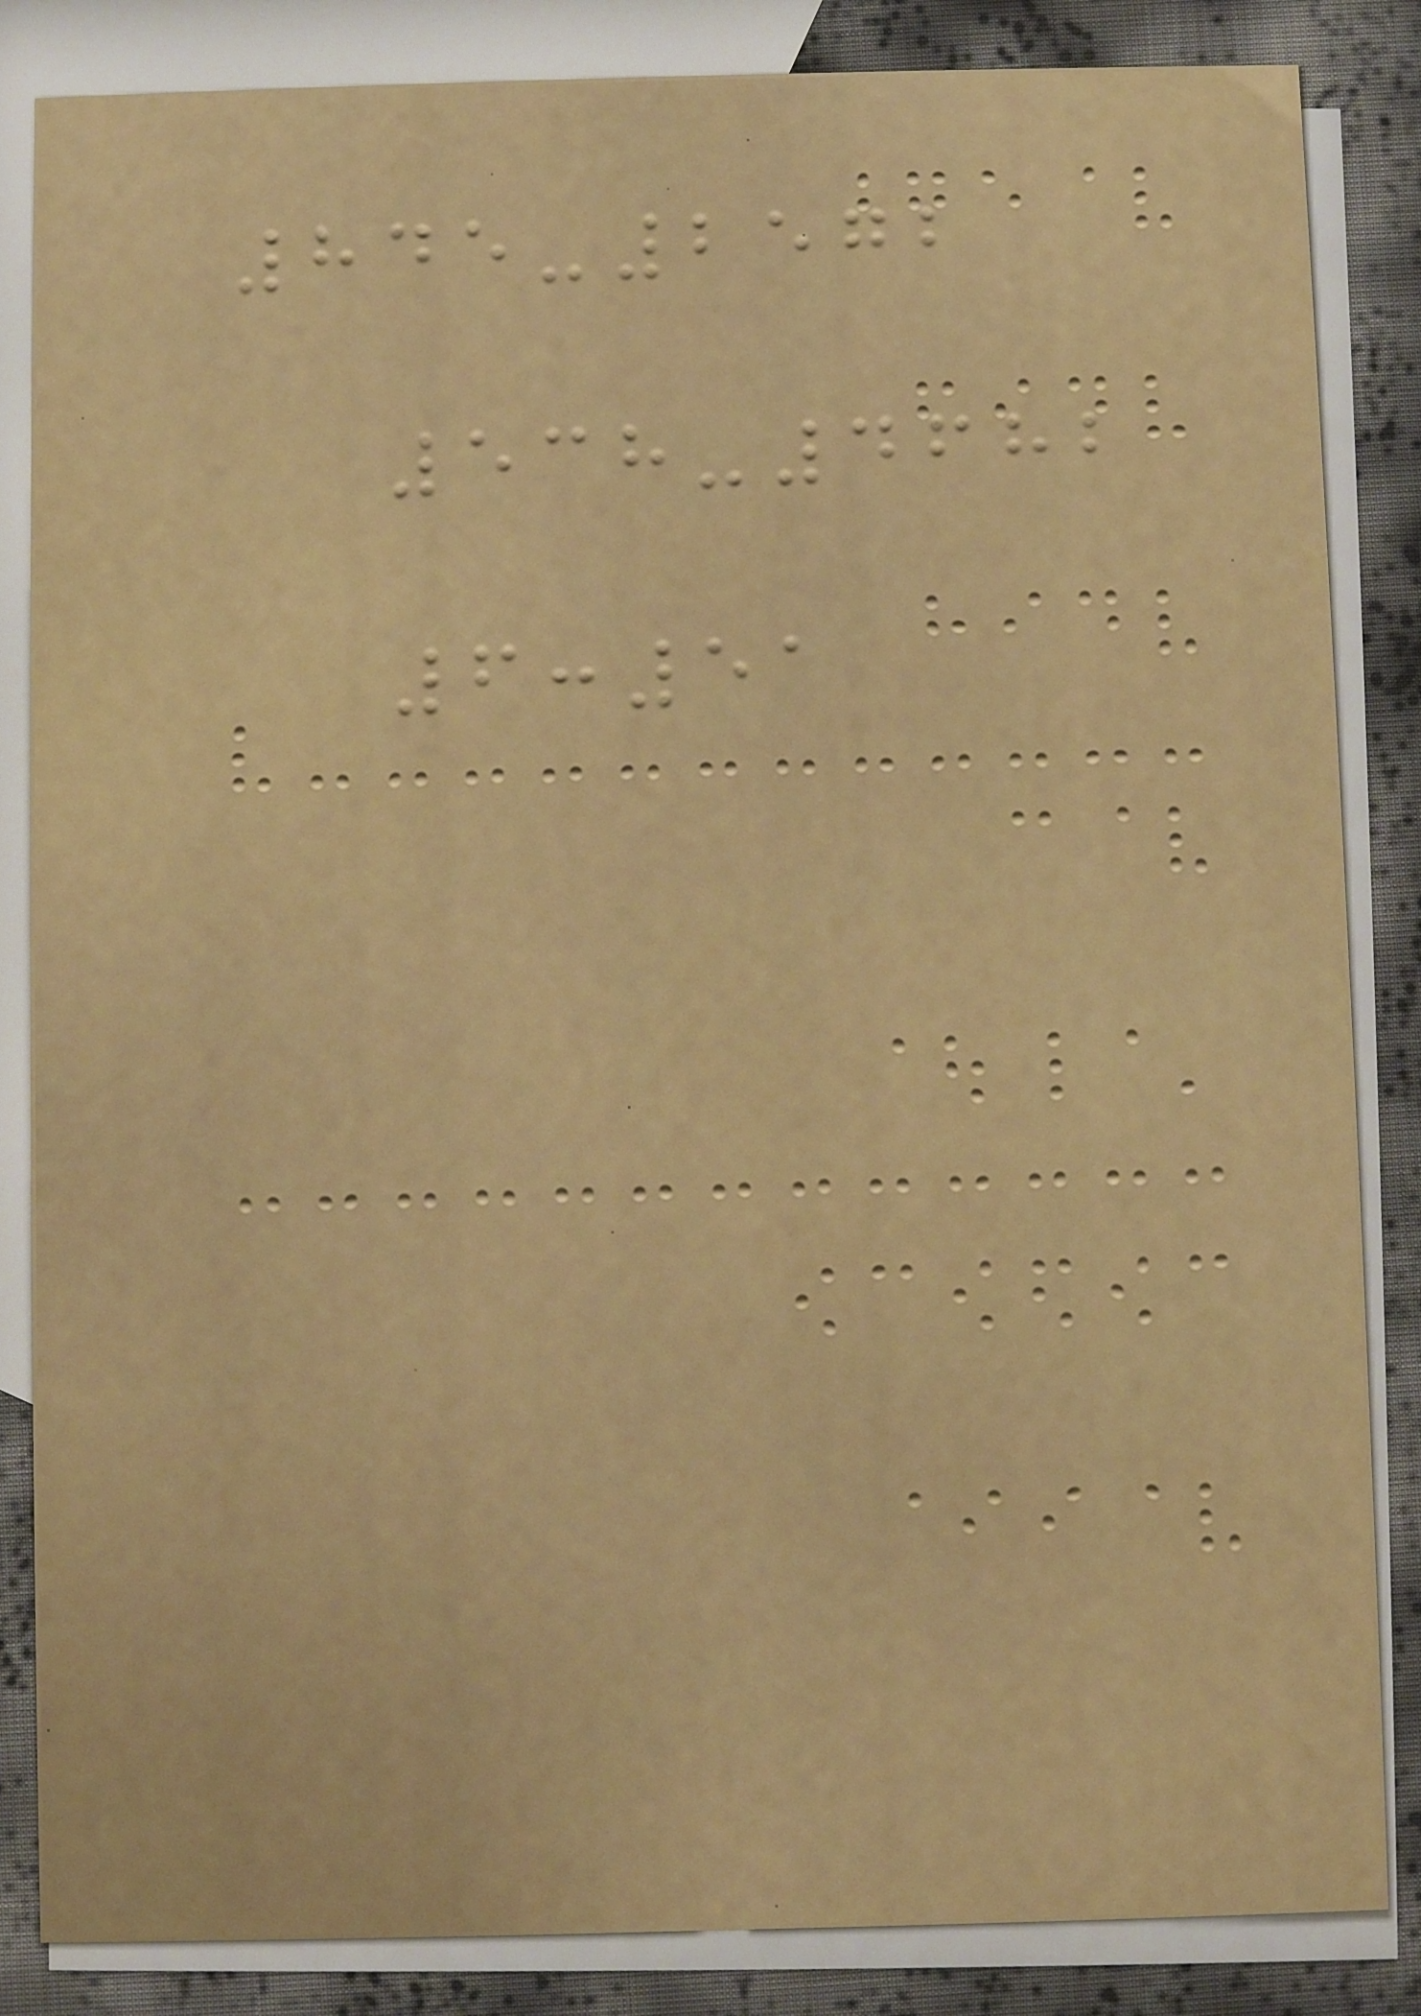845-2572
538-4682
6:51
